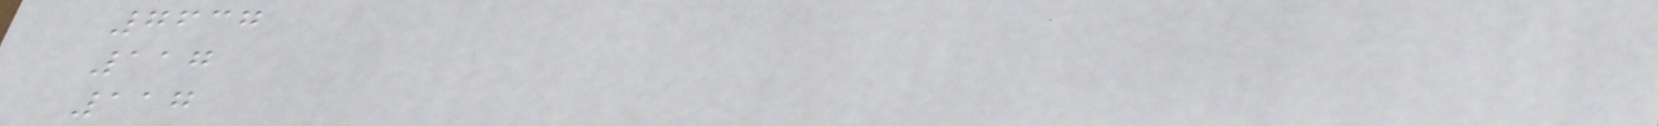7637
117
117
